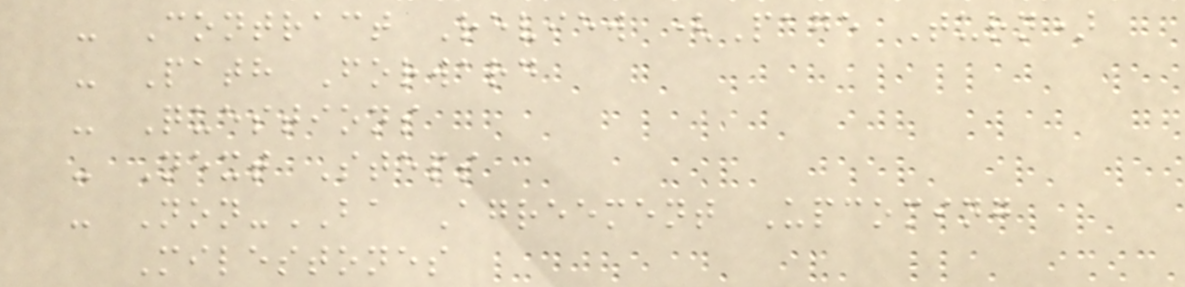- Contract Review (Page Turn)
- Path Forward
- Questions
- Next Steps
- Non-BA Agreement Upcoming
Milestones
